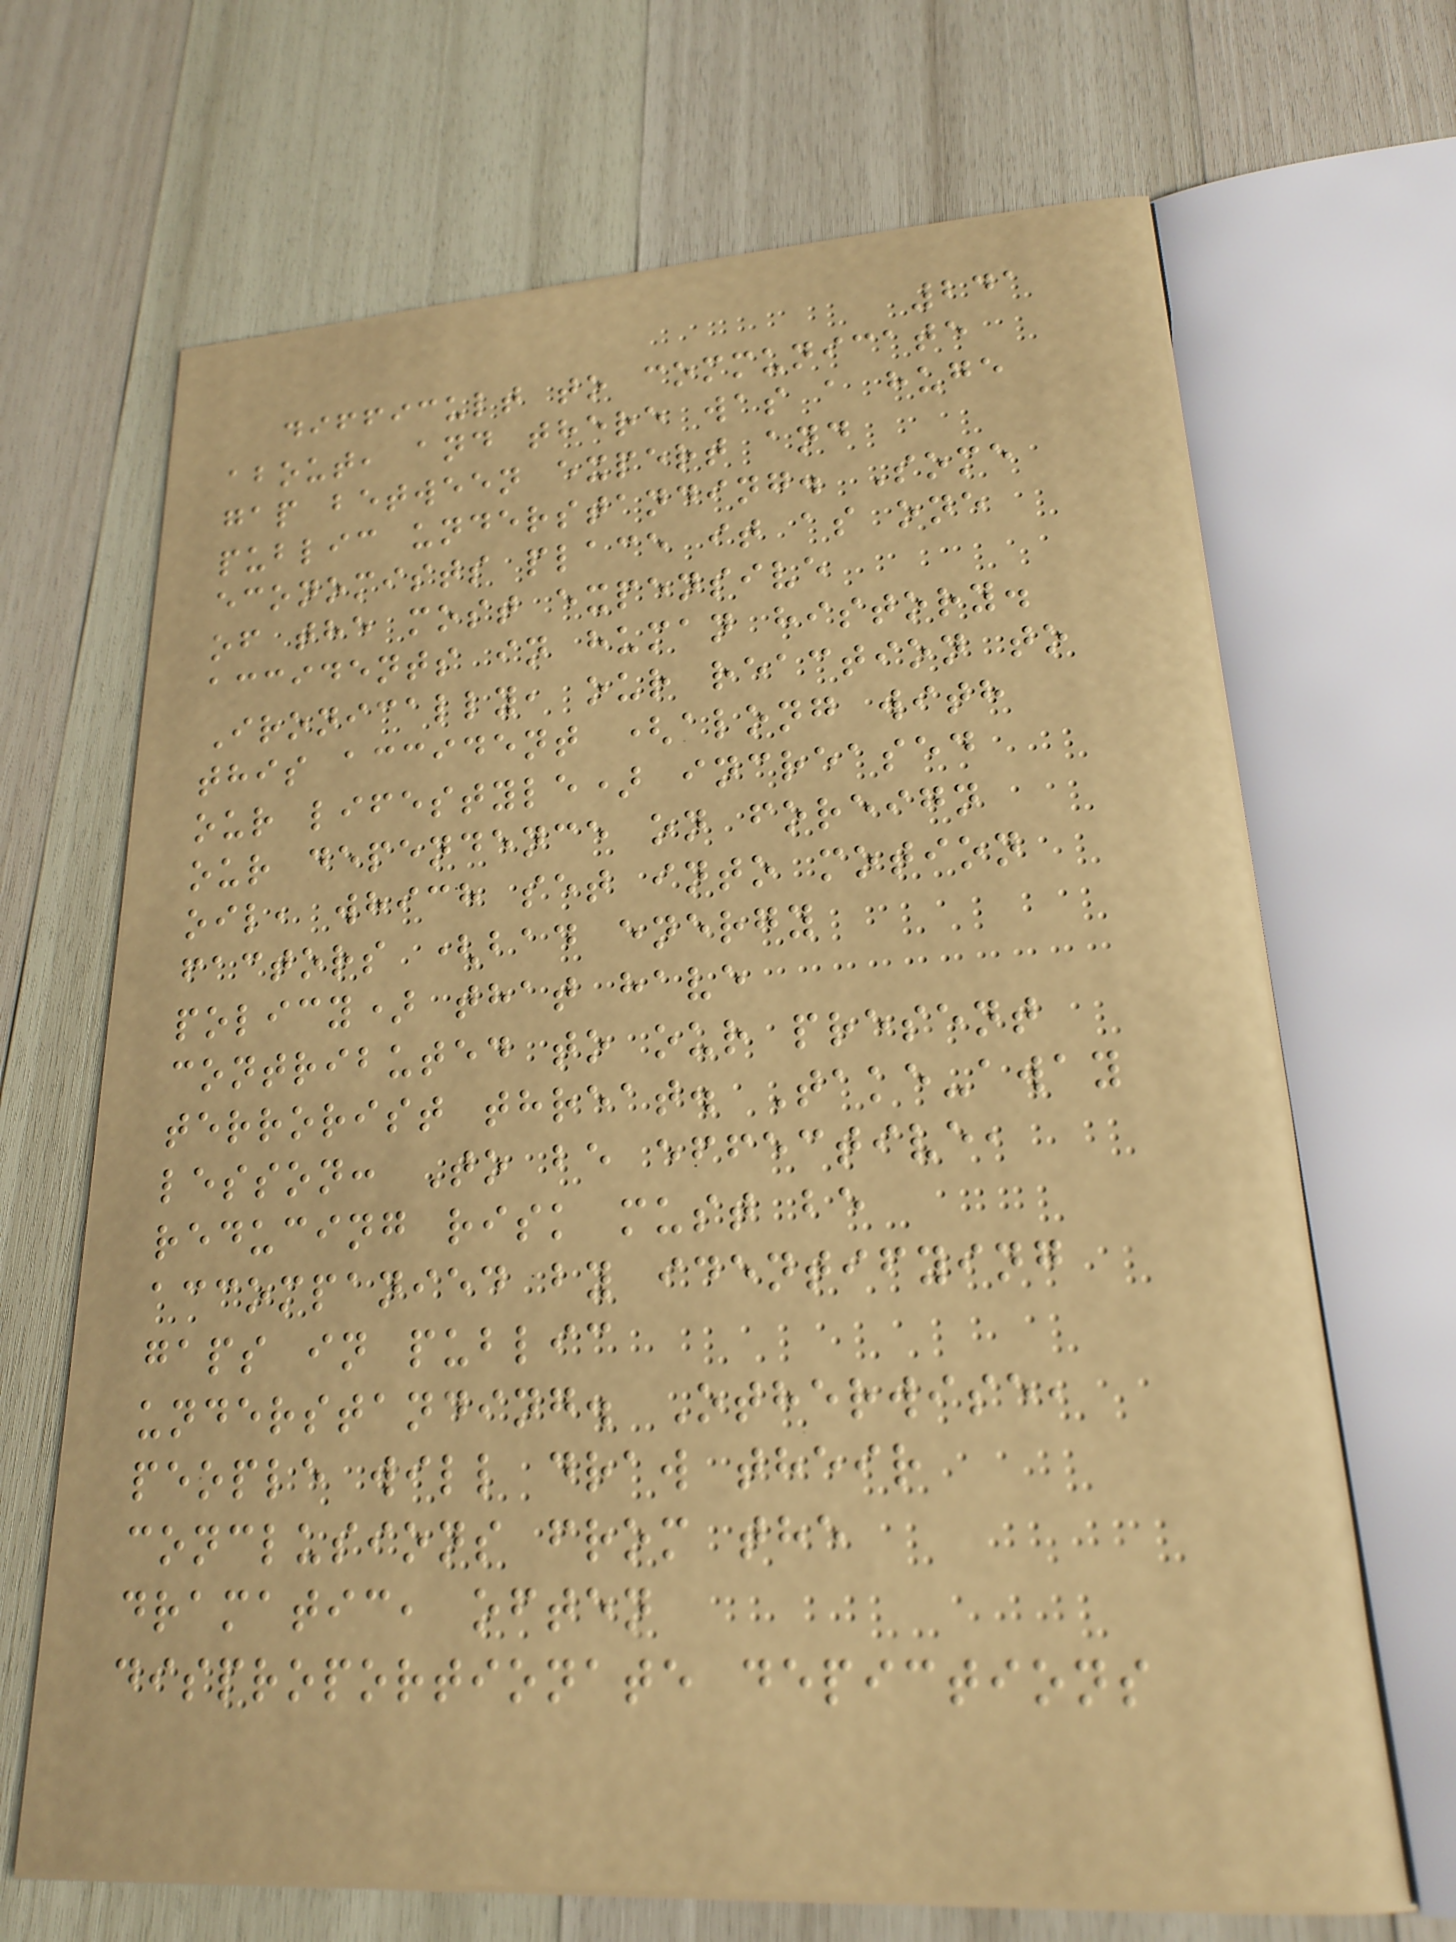241
difficult to communicate
about, and there was a huge
gap between expert and
public understanding. Some
economists place it as one
of the most expensive
accidents in human history.
Ironically, our reaction to
this accident (along with
our lifestyle) increased
our dependence on foreign
oil, which set into motion
factors (bad energy
policy) that have
contributed to our present
terrorist threat. Take-away
lesson: To be effective,
reducing risk must be
accompanied by identifying
gaps in public
understanding. Otherwise,
people will draw their
conclusions from the
dramatic, often
disproportionate depictions
